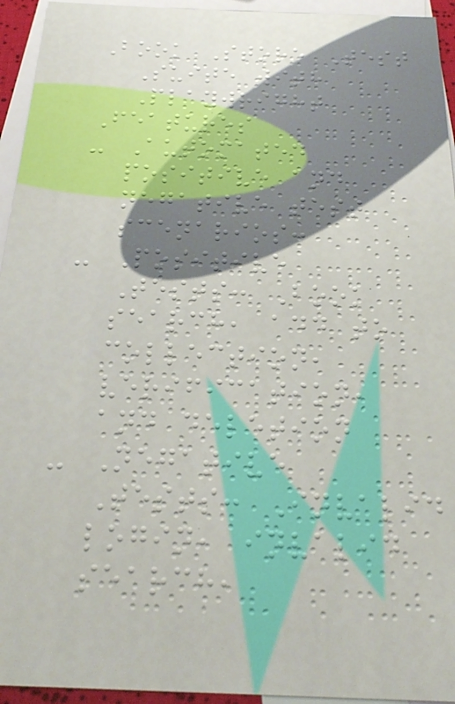Book Store Test
Suite with
Playwright
Features
- Automated
positive and
negative test
scenarios:
- Positive
Tests: Book
search, add to
collection,
verification,
and deletion
- Negative
Tests: Invalid
login, invalid
search,
